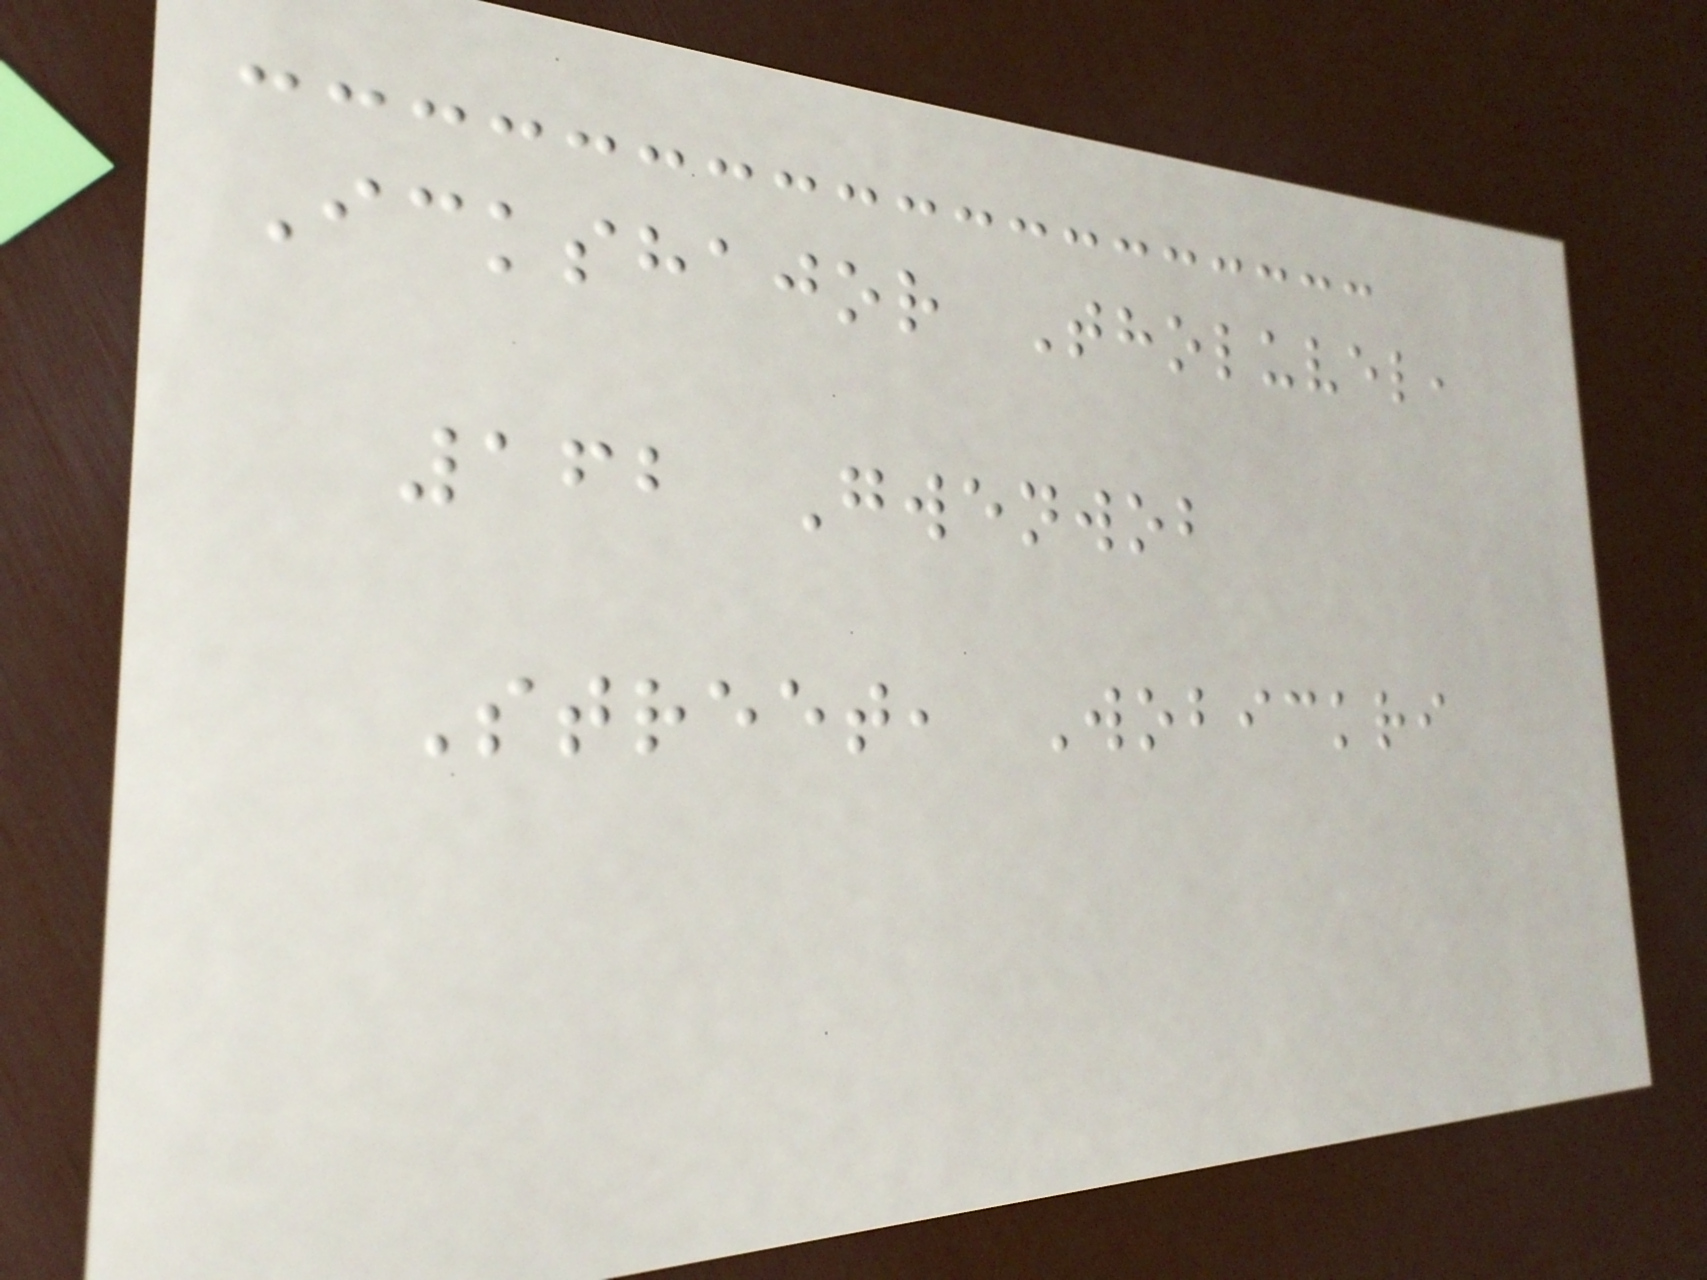Ickshajor Tholuvel,
162 Gwenwob
Street, Wobickri
